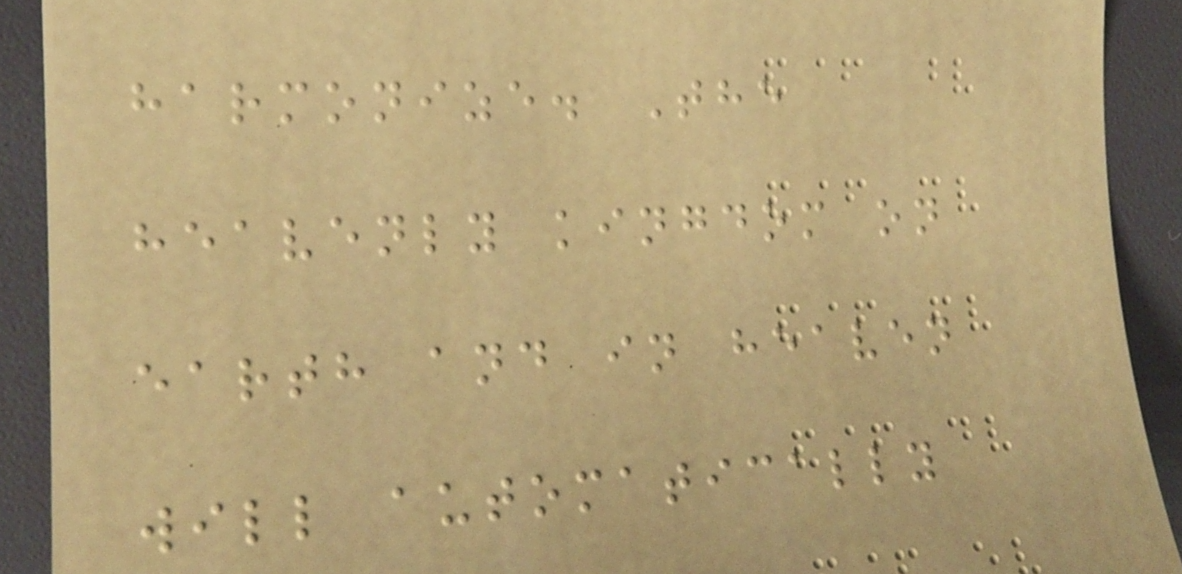harmonize. The
heavenly kingdom on
earth and in heaven
will automatically
